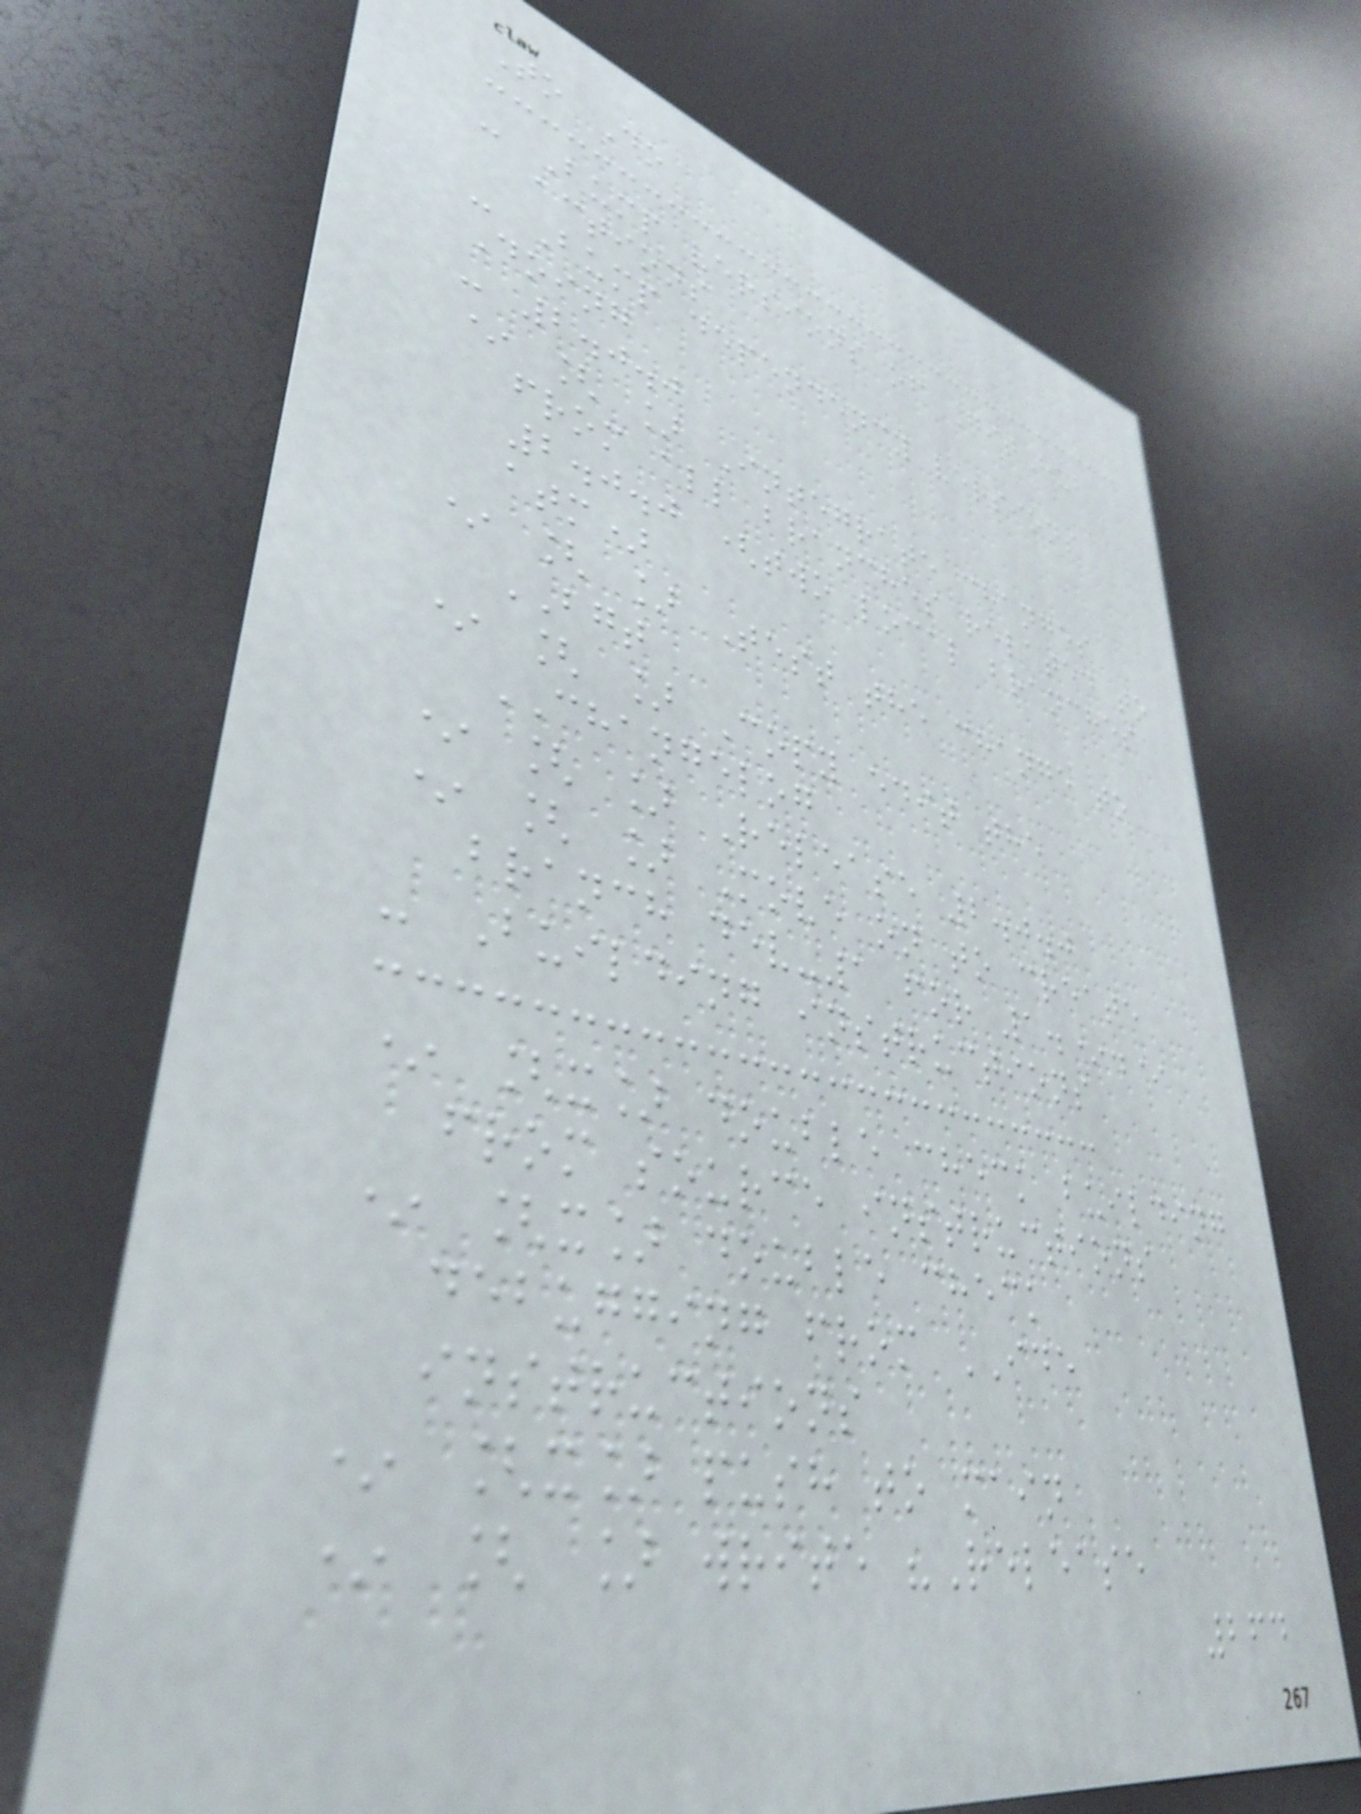To Do
- Bump versions of GitHub
actions
- Bump dependency versions
Doing
- 2.0.0
* [ ] Integrate changes
from all branches related to
2.0.0 (two local branches
atm)
* [ ] Test the change to
BGT
* [ ] Copy edit the
CHANGELOG
* [ ] Release 2.0.0
* [ ] Move on to create
branch dev-1 for 1.*.*
- Building instructions
* [x] double check building
from source instructions
* [x] double check
debugging from IDE
instructions
* [x] push to main
* [ ] write "Release
264
